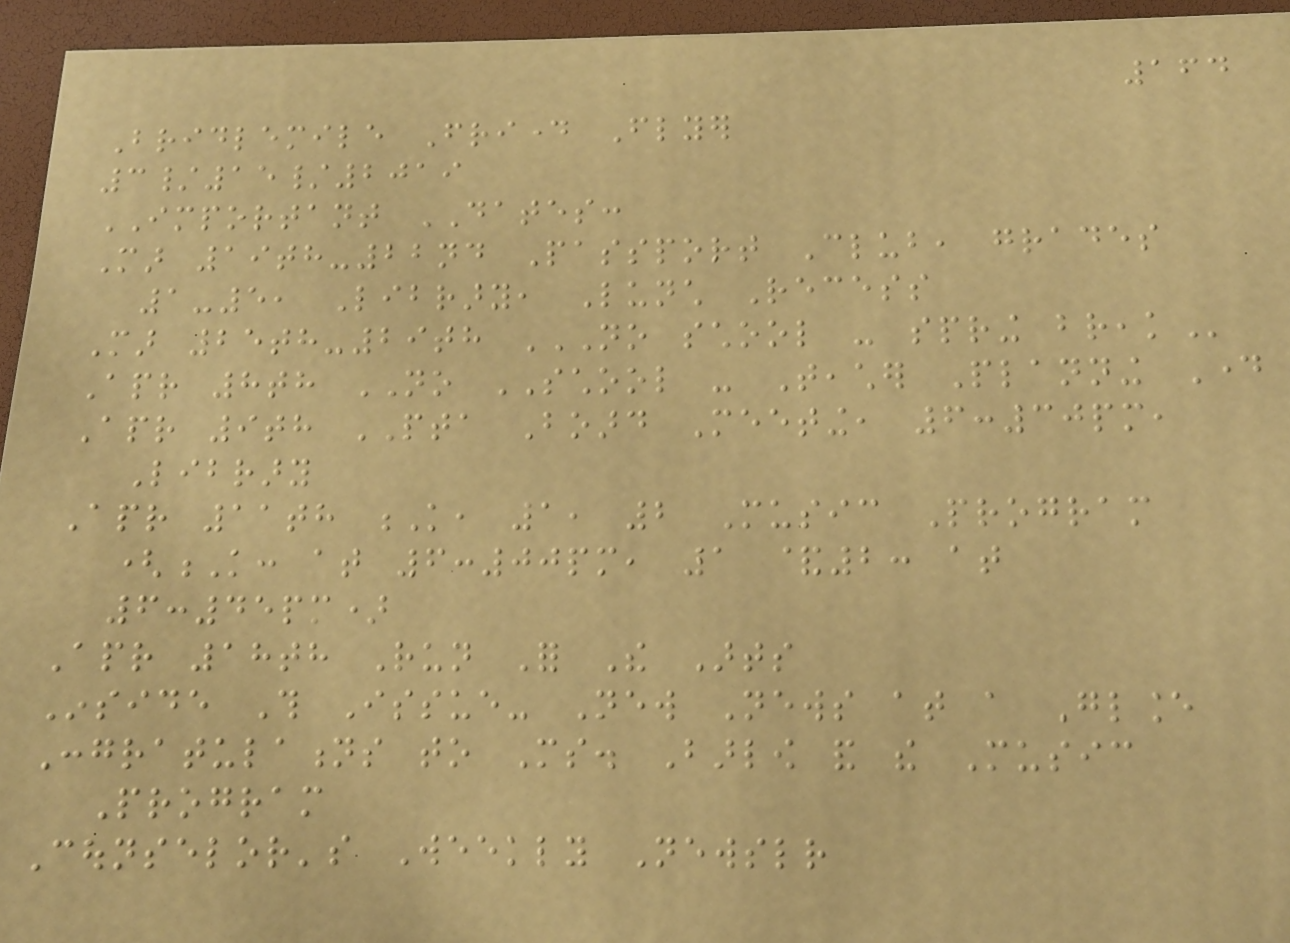164
Bridlemile Friday Flyer
3/15/2019
IMPORTANT DATES:
Mar 19th-22nd Passport Club, grades
1-5, Library, Lunch Recess
Mar 25th-29th NO SCHOOL - SPRING BREAK
Apr 8th NO SCHOOL - Teacher Planning Day
Apr 9th PTA Board Meeting, 6:30pm,
Library
Apr 11th K, 1, 2 Music Program
(K: at 6:00pm, 1 &2: at
6:45pm)
Apr 18th Run For The Arts
Inside This Issue- New News at a Glance
Congratulations to Ms. Barlow and the Music
Program
Counselor's Weekly Newsletter
